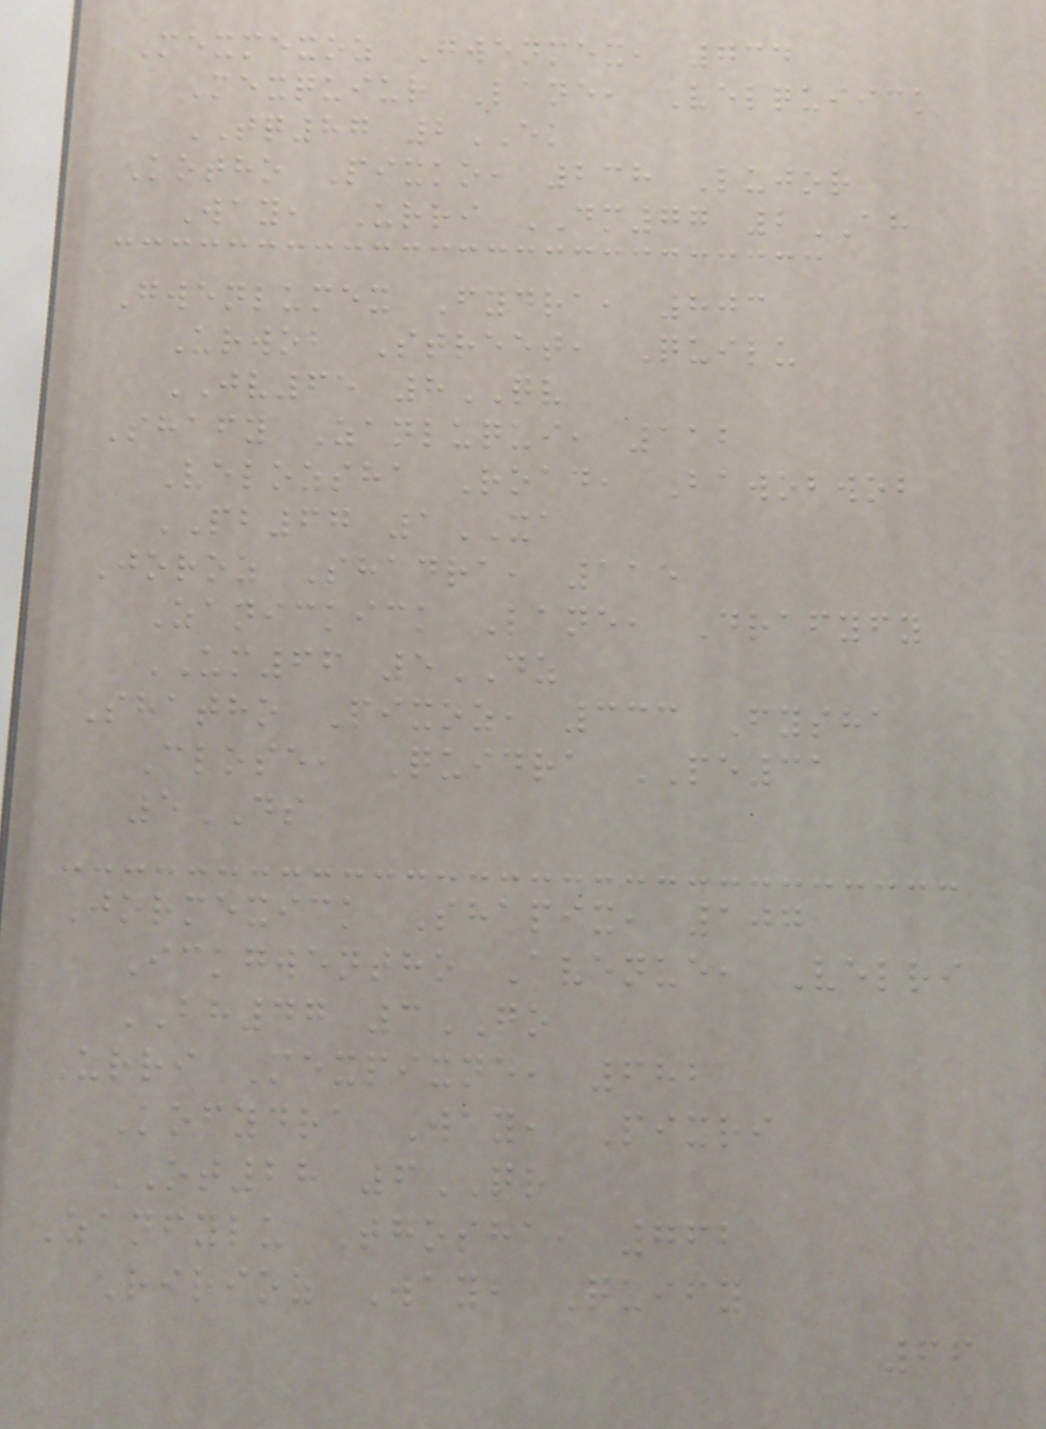Mexmexoz Gwenmex, 734
Mexquiur Lane, Velquiick
TQ87 2EK
Kotho Pixko, 238 Lujor
Way, Urri DM77 2AH
Gwenlumex Fydra, 803
Urwob Street, Quilu
JV65 8QV
Shafy Zanluqui, 112
Velozsha Road, Bawobwob
PB67 1XA
Joroz Shadra, 115
Zanickick Lane, Drafyfy
UM66 5DZ
Shatho Pixoz, 333 Fysha
Close, Quidra PE31
5DS
Jormexick Shapix, 107
Ickgwentho Avenue, Velri
BH47 3QO
Urri Mexpixne, 682
Kofydra Way, Pixri
OT28 6QR
Zanfylu Thosha, 762
Ririoz Way, Quify
66
